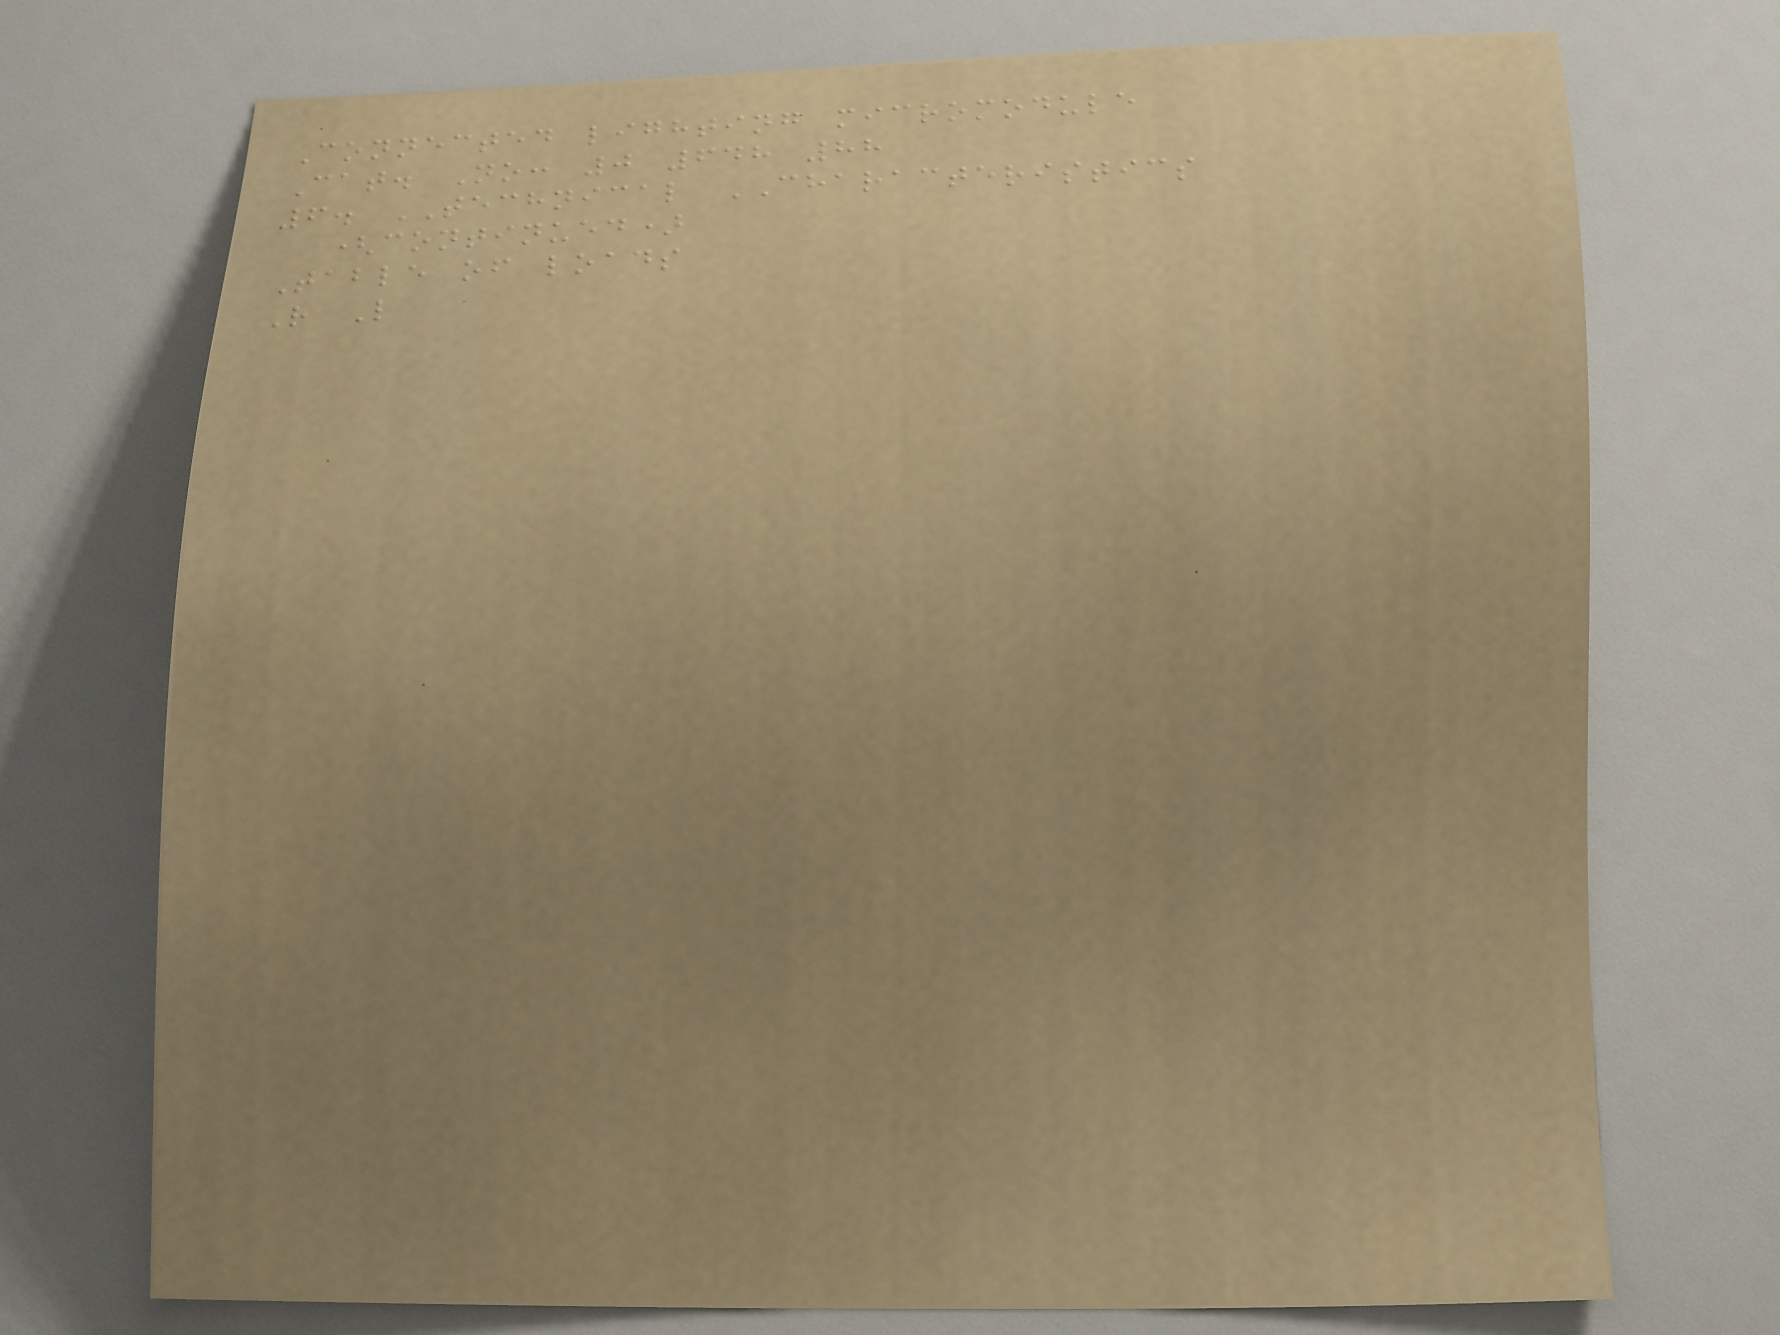Connected lighting micromodule
Cat. No: 0 648 88
6. TECHNICAL CHARACTERISTICS
(continued)
Table of loads
R L
